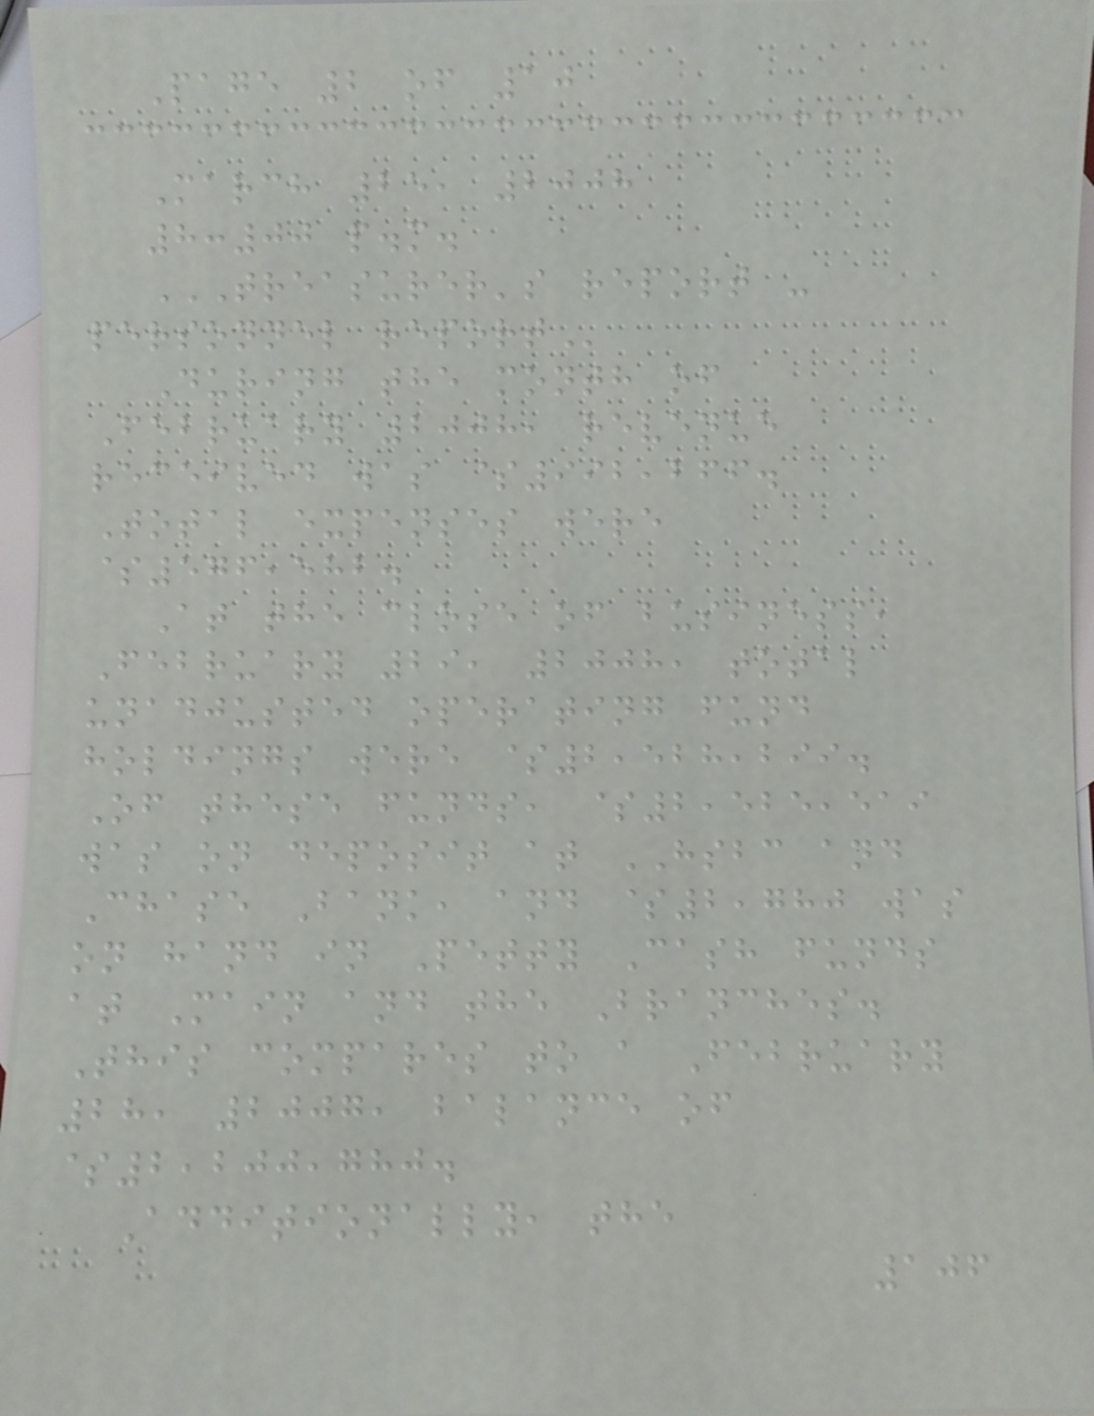Page 2 of 10
March 25, 2008
8:00 p.m.
TREASURER'S REPORT -
PERSONNEL REPORT
During the month of
February 2008, revenue
received was $992,266.
Total expenses were
$576,582.
At the close of business,
February 29, 2008, total
unadjusted operating fund
holdings were $2,528,299.
Of these funds, $2,525,519
was on deposit at HSBC and
Chase Bank, and $2,780 was
on hand in Petty Cash funds
at Main and the Branches.
This compares to a February
28, 2007, balance of
$2,200,780.
Additionally, the
106
